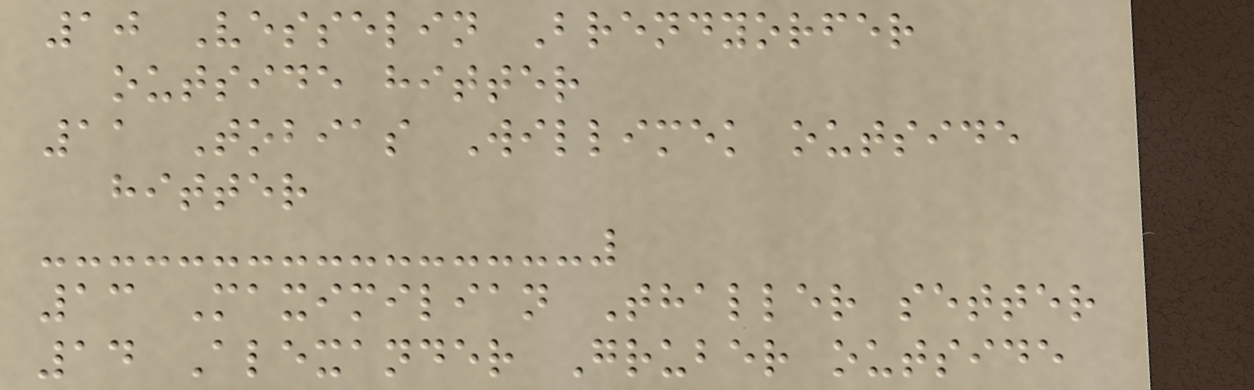10 Vesselin Brendyorfer
outside hitter
11 Tobias Willimek outside
hitter
13 Maximilian Thaller setter
14 Alexander Gruber outside
